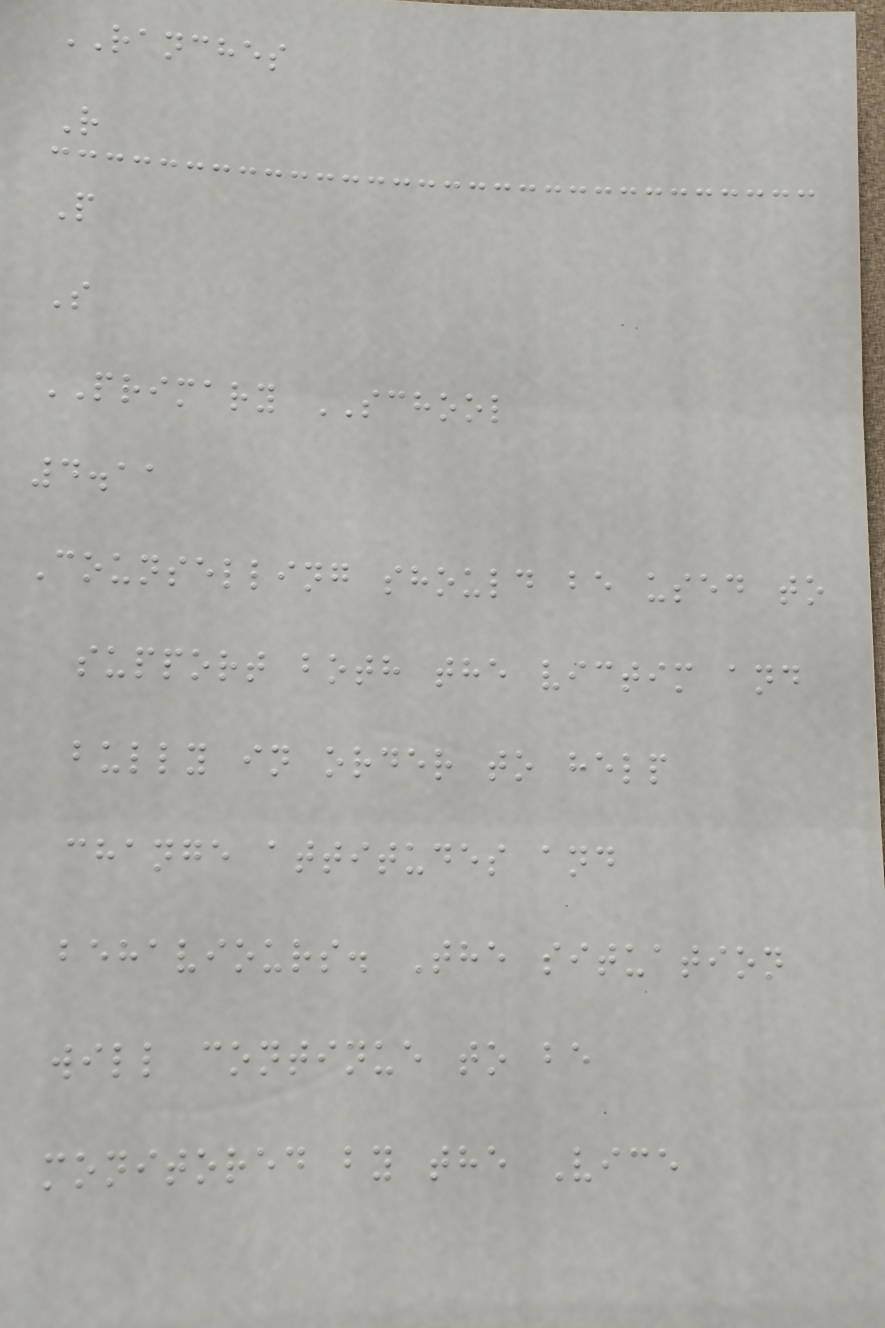RANCHES
R
P
S
PRIMARY SCHOOL
4.11
Counselling should be used to
support both the victim and
bully in order to help
change attitudes and
behaviours. The situation
will continue to be
monitored by the Vice
